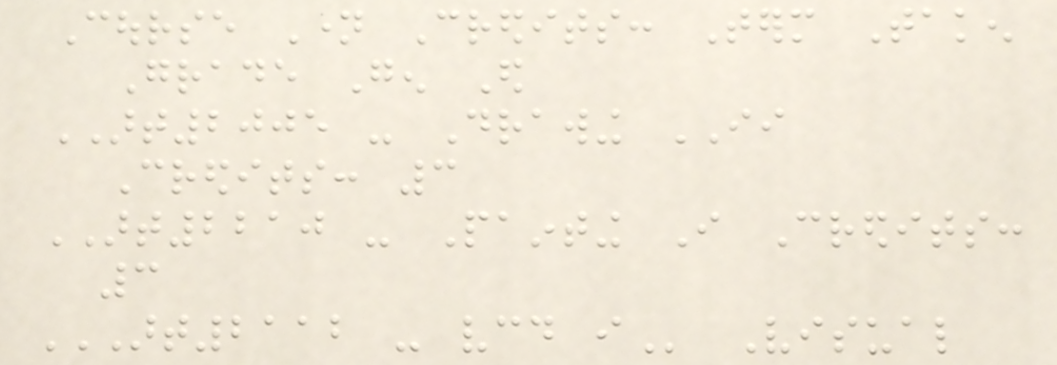Course Name Credits: Term Taken
Grade Gen Ed
ART2005 - Drawing II
Credits: 3
ART2210 - Painting I Credits:
3
ART2112 - VCD I Visual
